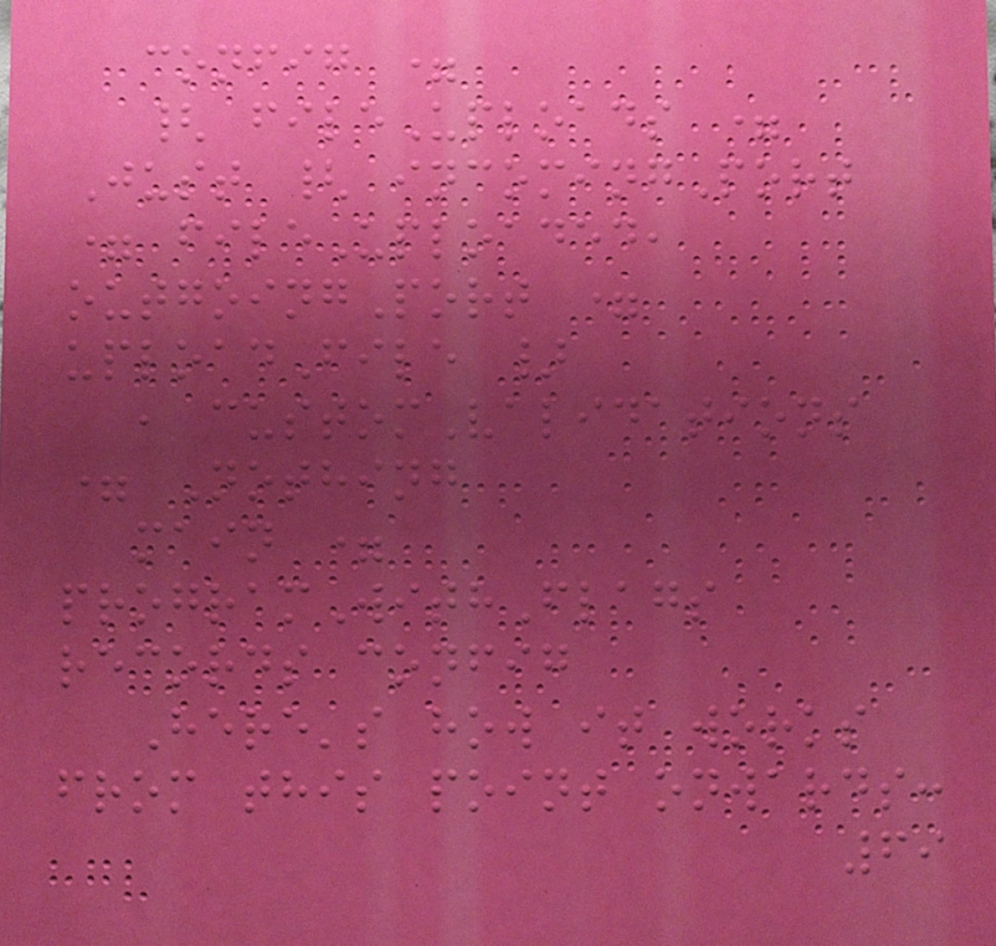config =
{ fileUploads =
Just { incomingPort
= fileUploaded,
outgoingPort =
uploadFile }
, customValidations
= Nothing
main =
programWithFlags
records config
Here's how it works
from this point onwards:
69
